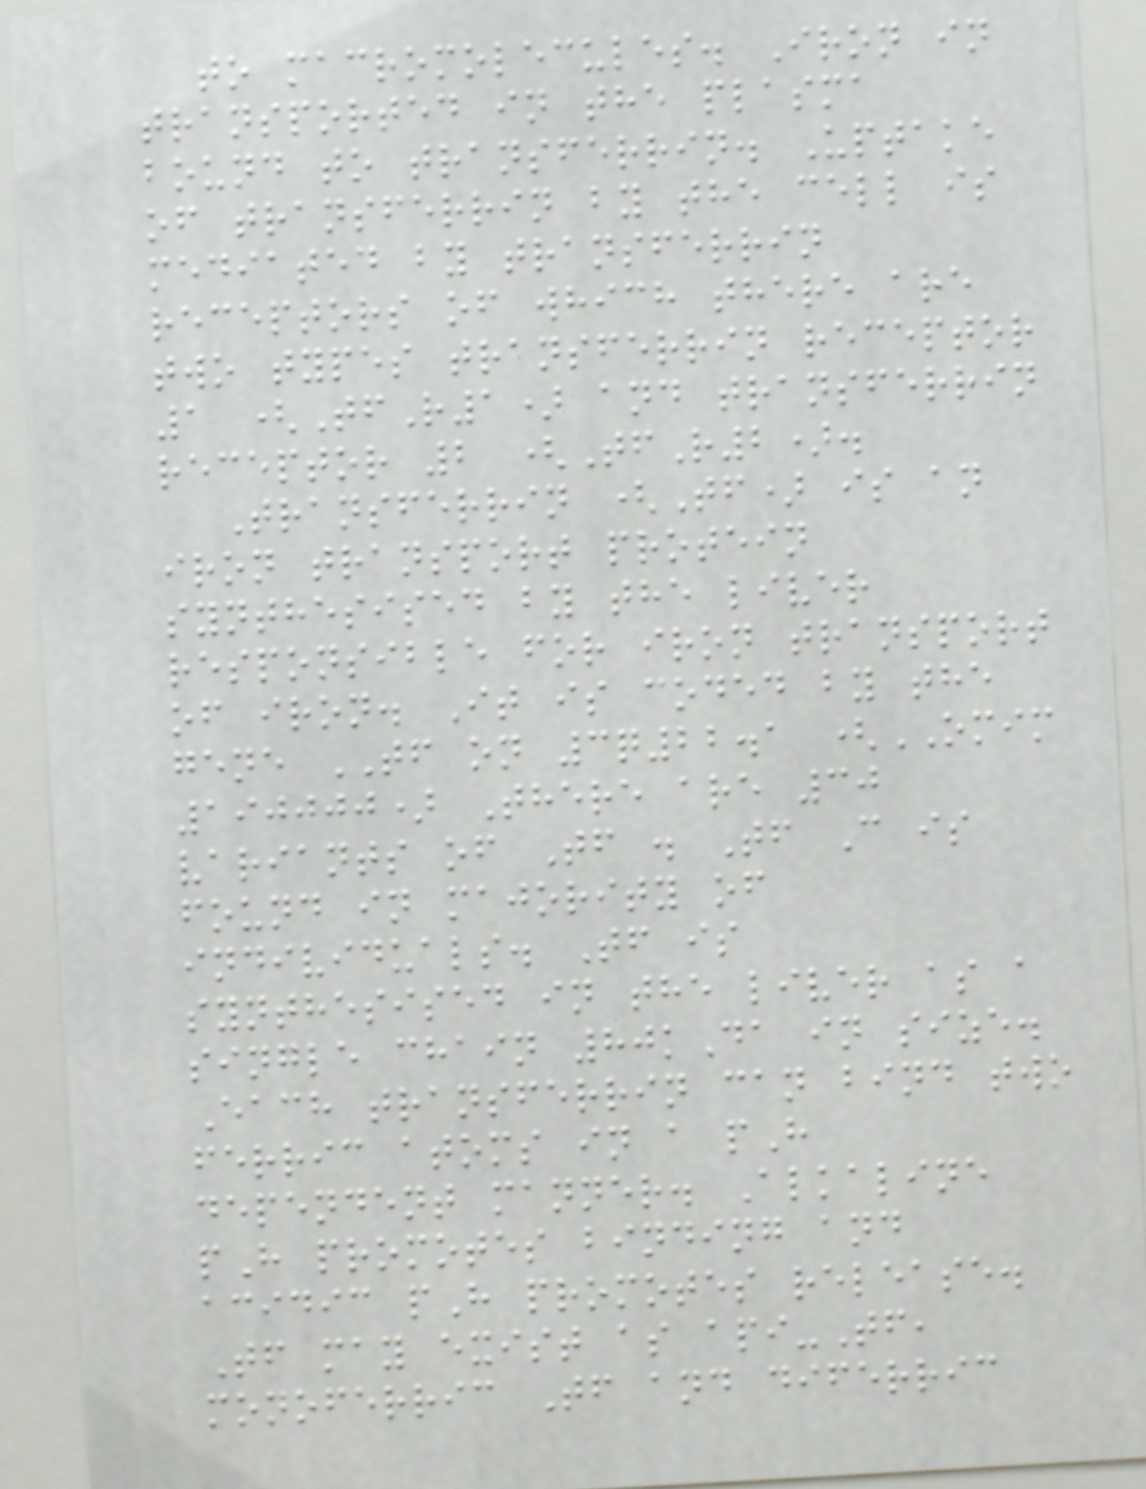to macromolecules. Iron in
transported in the plasma
bound to transferrin. Uptake
of transferrin by the cell is
mediated by transferrin
receptors of which there are
two types transferrin receptor
1 (TfR1) and transferrin
receptor 2 (TfR2).
Transferrin (Tf) is an
iron transport protein
synthesised by the liver
responsible for iron transport
of iron. It is coded by the
gene TF on 3q22.1 (OMIM
190000) There are 30
variants of Tf . Tf C is
found in majority of
individuals. Tf is
synthesised in the liver as a
single chain 80kDa in size.
Each transferrin can bind two
ferric atoms in a pH
dependent manner. Alkaline
pH promotes binding and
acidic pH promotes release.
Tf may exist as api-Tf,
monoferric Tf and diferric
